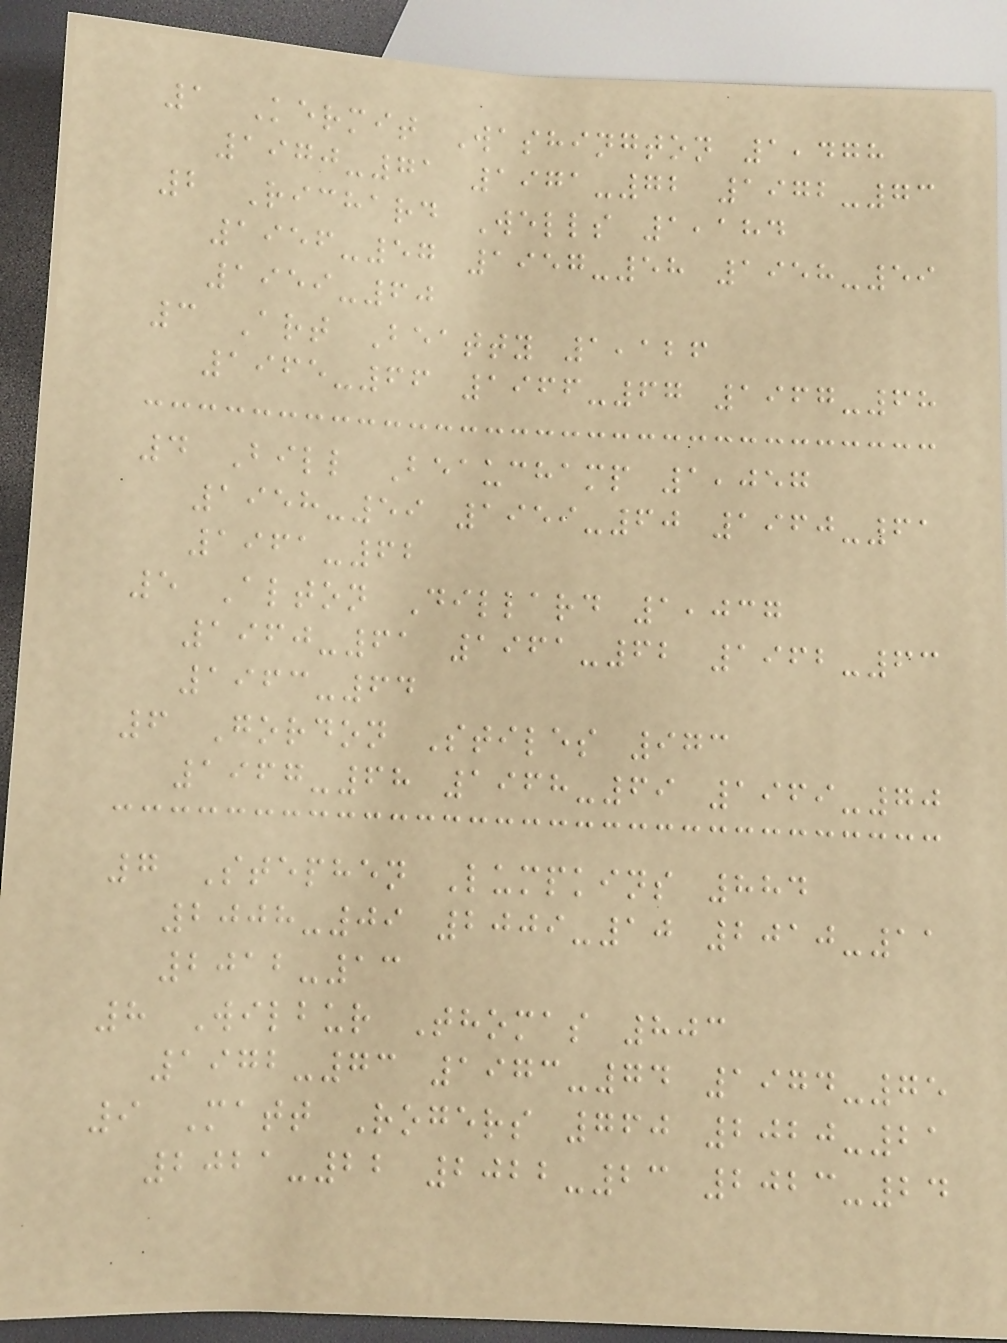1 Kermit Washington 1,478
1970-71 1971-72 1972-73
2 Richard Wells 1,184
1956-57 1957-58 1958-59
1959-60
3 Art Beatty 1,126
1965-66 1966-67 1967-68
4 Bill Beauchamp 1,057
1958-59 1959-60 1960-61
1961-62
5 Alton Dillard 1,037
1960-61 1961-62 1962-63
1963-64
6 Gordon Stiles 973
1967-68 1968-69 1969-70
7 Stephen Lumpkins 884
2008-09 2009-10 2010-11
2012-13
8 Wilbur Thomas 803
1972-73 1973-74 1974-75
9 Matt Rogers 760 2020-21
2021-22 2022-23 2023-24
